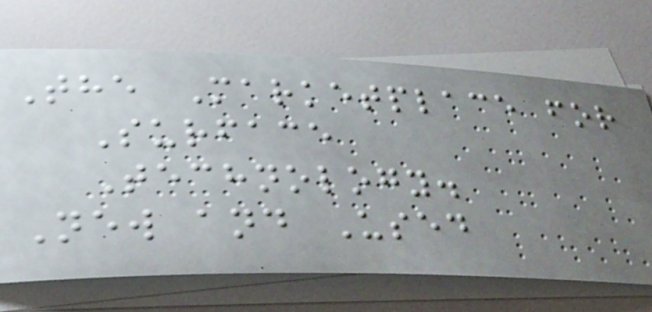The Marketplace for
Surface
Technology.
New and Used
